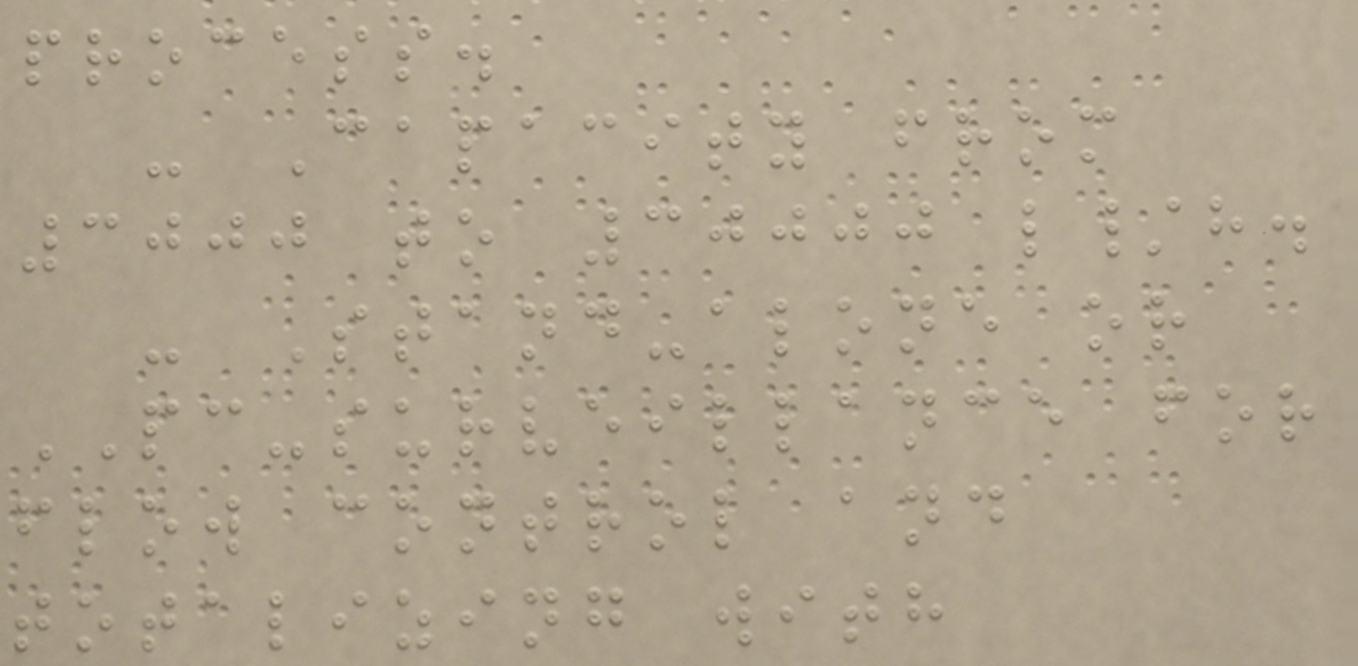process.
- Capacity from
3000 to 30000 l/h.
- Stand-alone or
PC-surveillance for
flow control and
totalizing with
